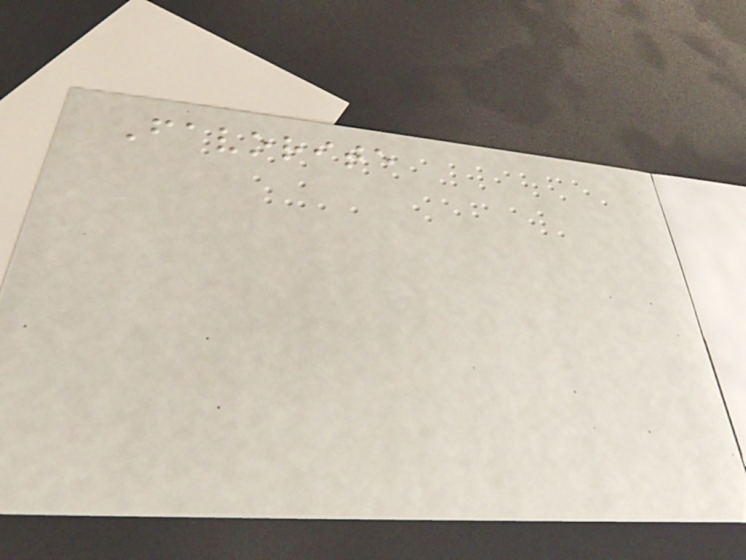Favorite
